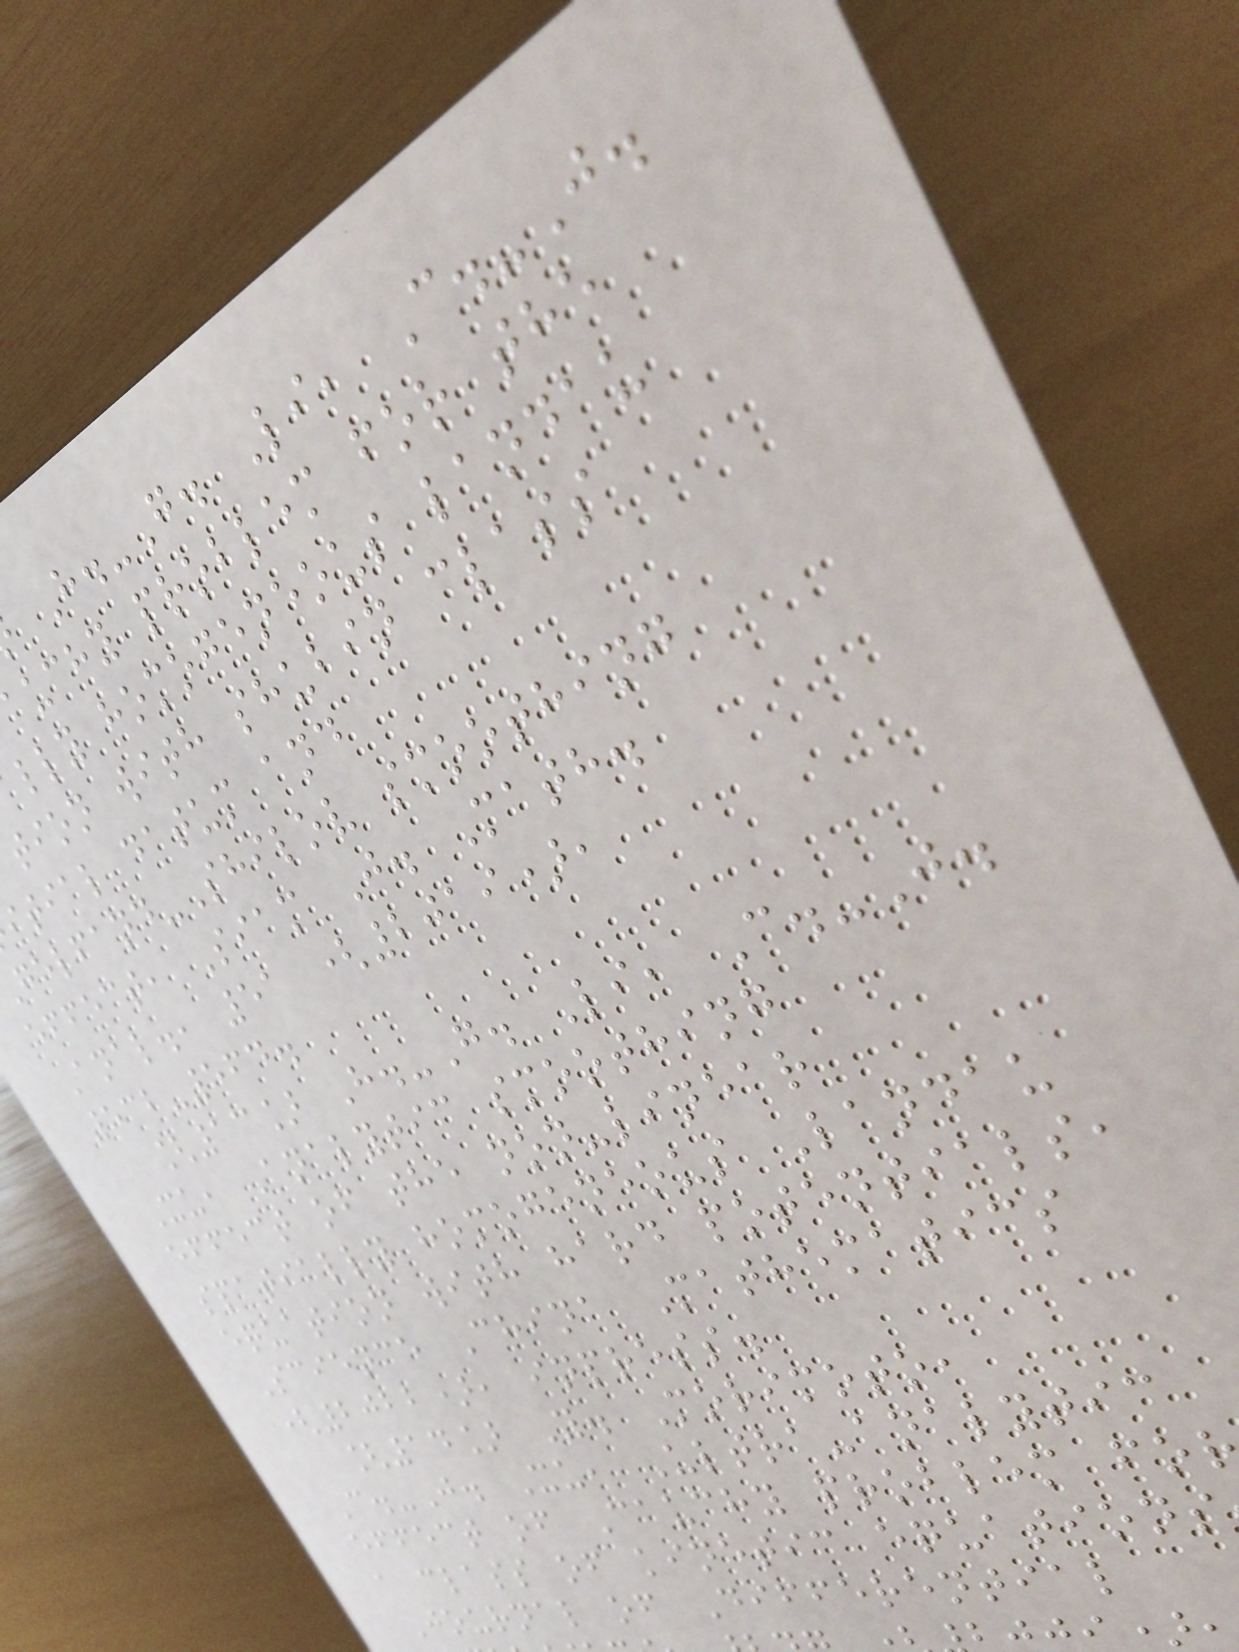H.-G. Li, C.-J.
auchy problem for the
lly homogeneous landau
tion with shubin class
itial datum and
elfand-Shilov smoothing
effect, Siam J. Math.
Anal., 51 (2019),
532-564.
[13] H.-G. Li, C.-J.
Xu, Analytic smoothing
effect of the non-linear
spatially homogeneous Landau
equation with hard potentials,
Science China Mathematics
(2022), inpress.
[14] Y. Morimoto,
C.-J. Xu, Ultra-analytic
effect of Cauchy problem fo
a class of kinetic equations
Journal of Differential
